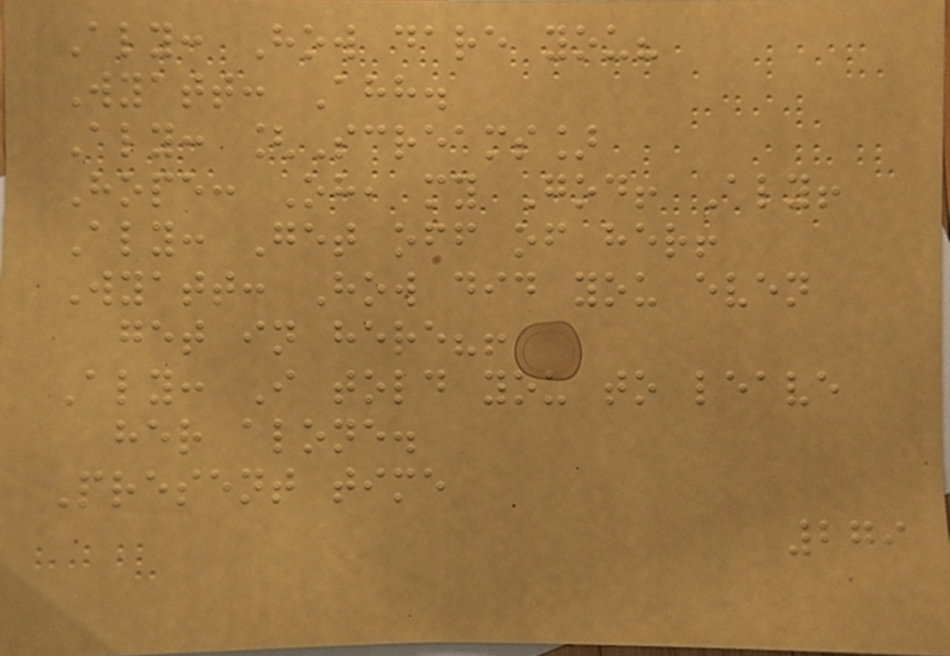Aly: How dare you?
Wyatt: Ahh.
Aly: [Screams]
Hope: Oh, my God! Aly!
Aly: Get off of her!
Wyatt: How did you even
get in here?!
Aly: I told you to leave
her alone.
Present time
279
